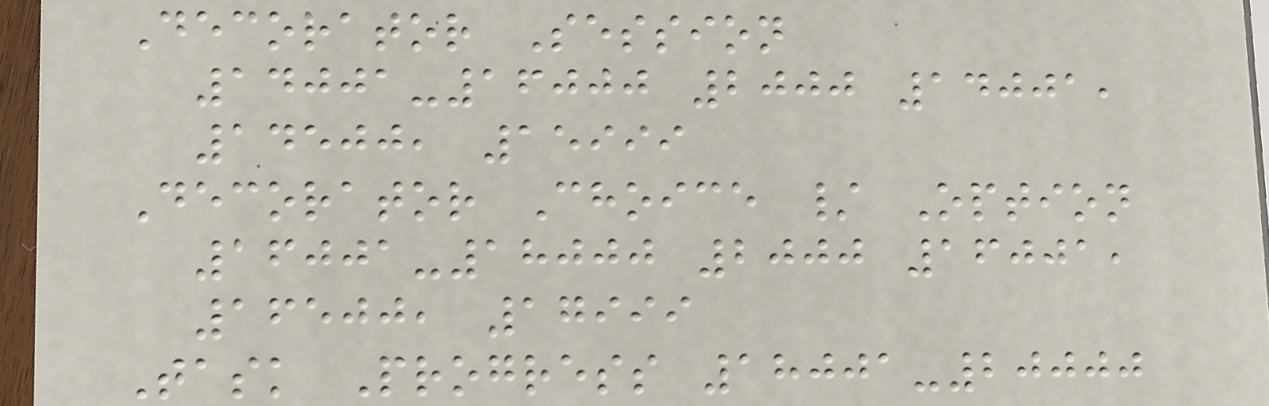Decorator Session
14001-16000 2000 14001,
14500, 15999
Decorator Choice / Option
16001-18000 2000 16001,
16500, 17999
Task Progress 18001-20000
